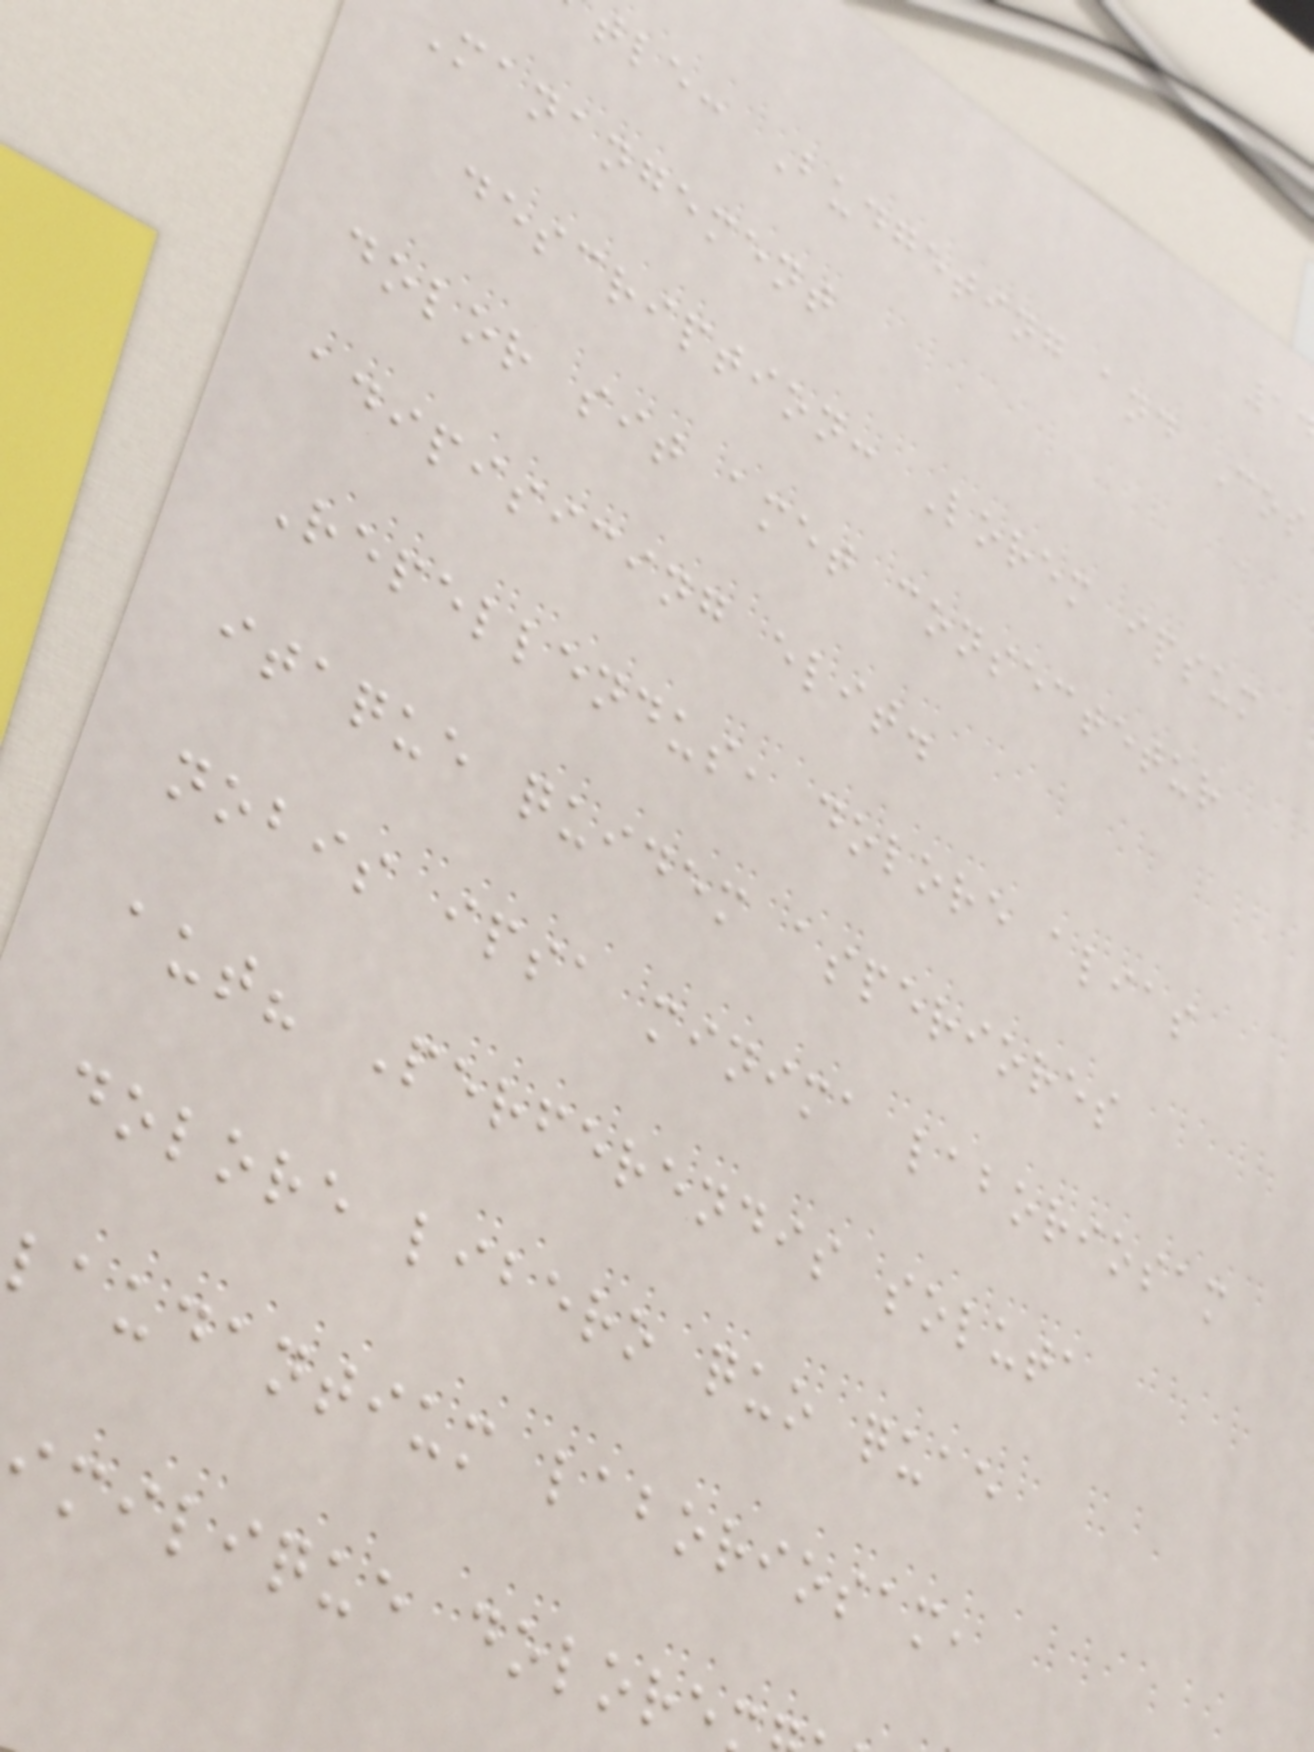tle: Budgeting and Cos
Manangement
description: Lorem ipsum
dolor sit amet consectetur
adipisicing elit.
Repellendus, dolore alias
itaque quidem asperiores
nobis ipsa minima laboriosam
aut? Perferendis soluta
dolore libero quo quae
laudantium laboriosam,
imilique dolore
